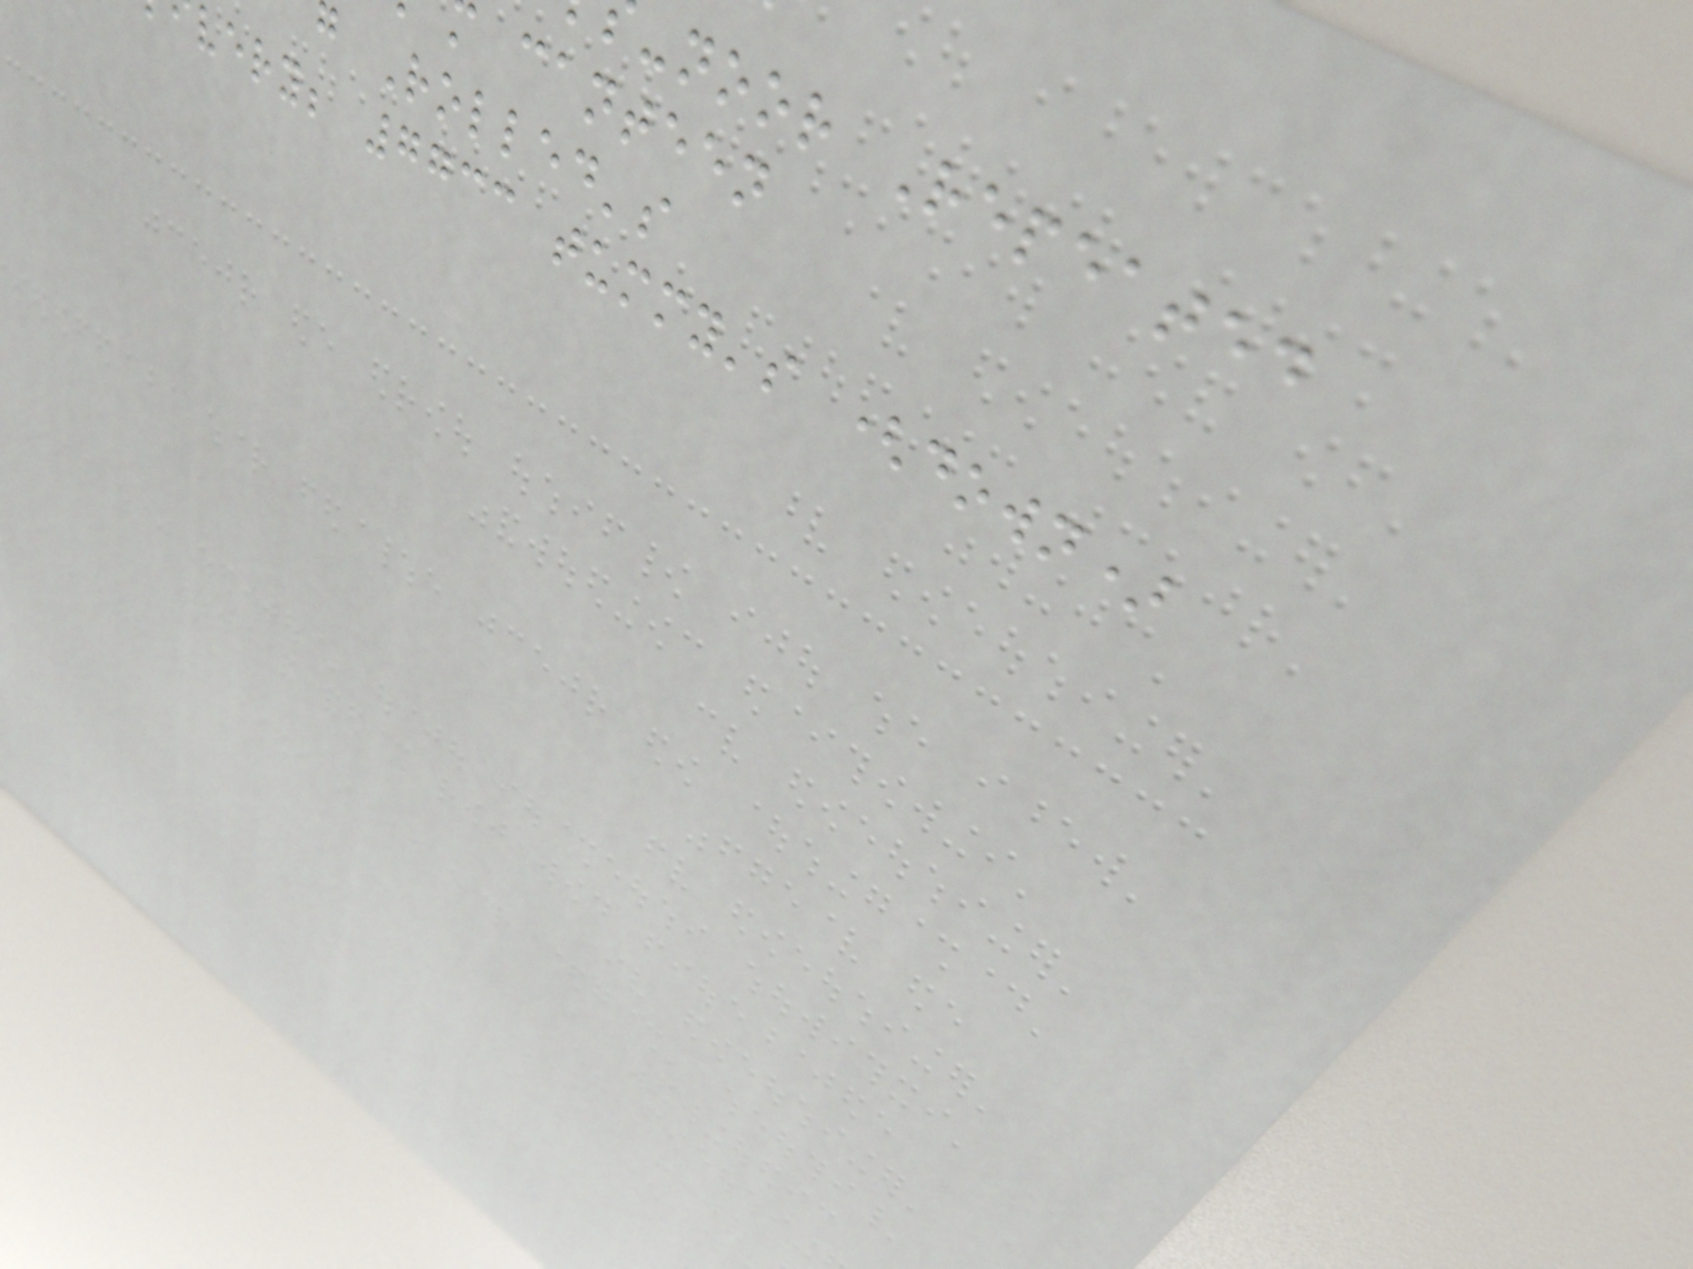-noor Repeated
canteen
g Rolled's
very; 7733 tummy's (down)
